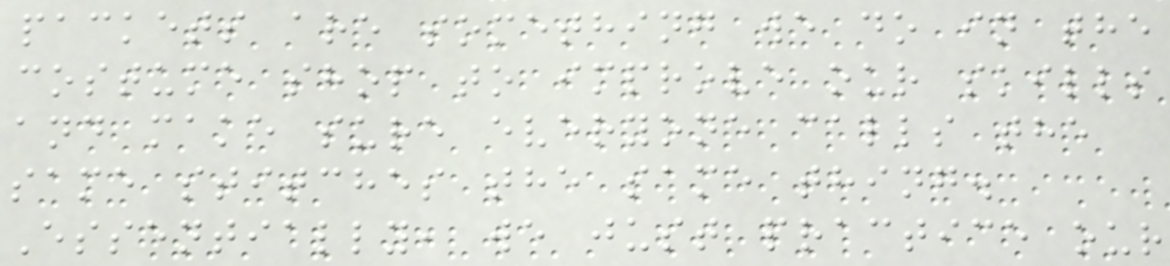packets are something we do in the
costume shop to improve our skills
and make sure everyone calls the
same stitches the same thing.
Essentially, we just practice our
